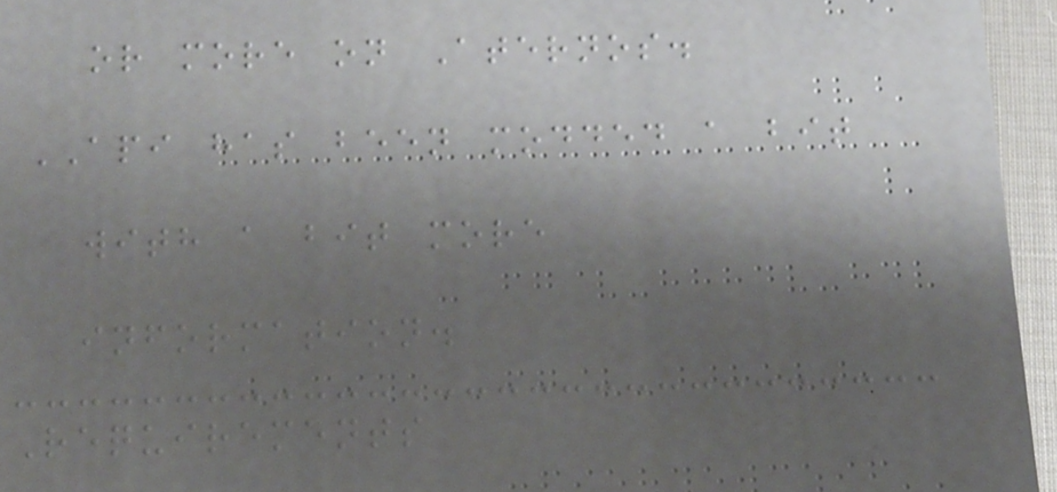or more on Aternos.
API has been modded a bit
with a bit more
information.
Requirements
